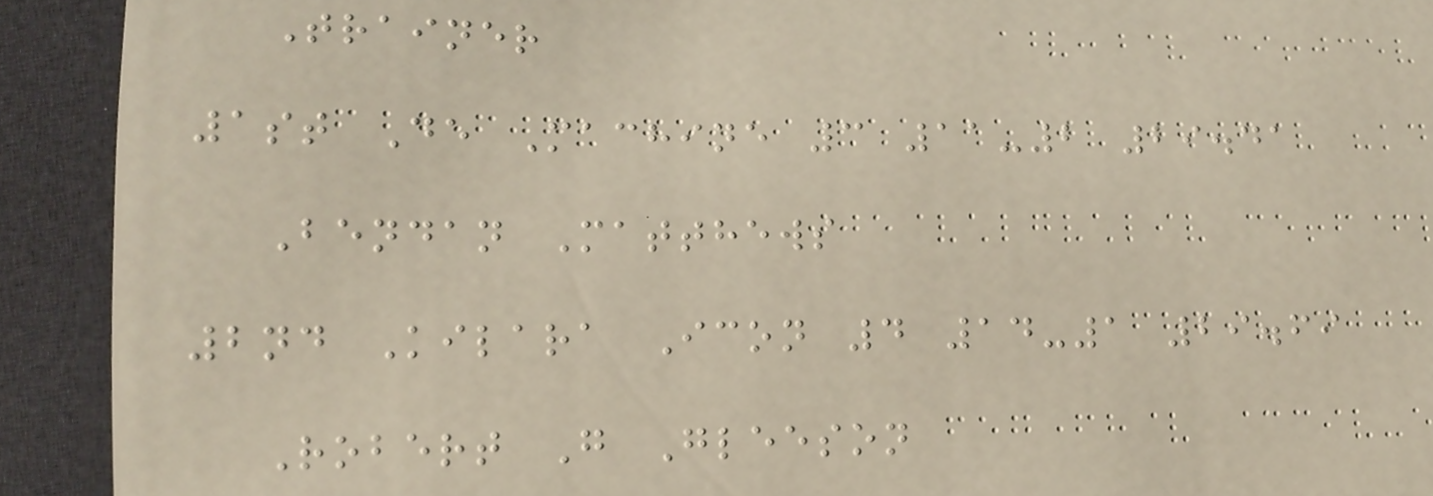Trainer
1st De Machine 3 11-2 29.41
Bendan Matthews
2nd Kilara Icon 4 14-1 29.69
Robert G Gleeson
